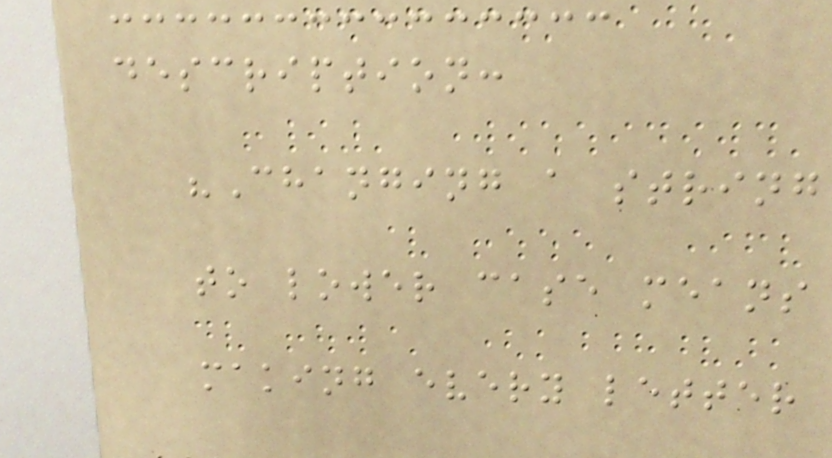description:
"Changing a string
to lower case means
making every letter
